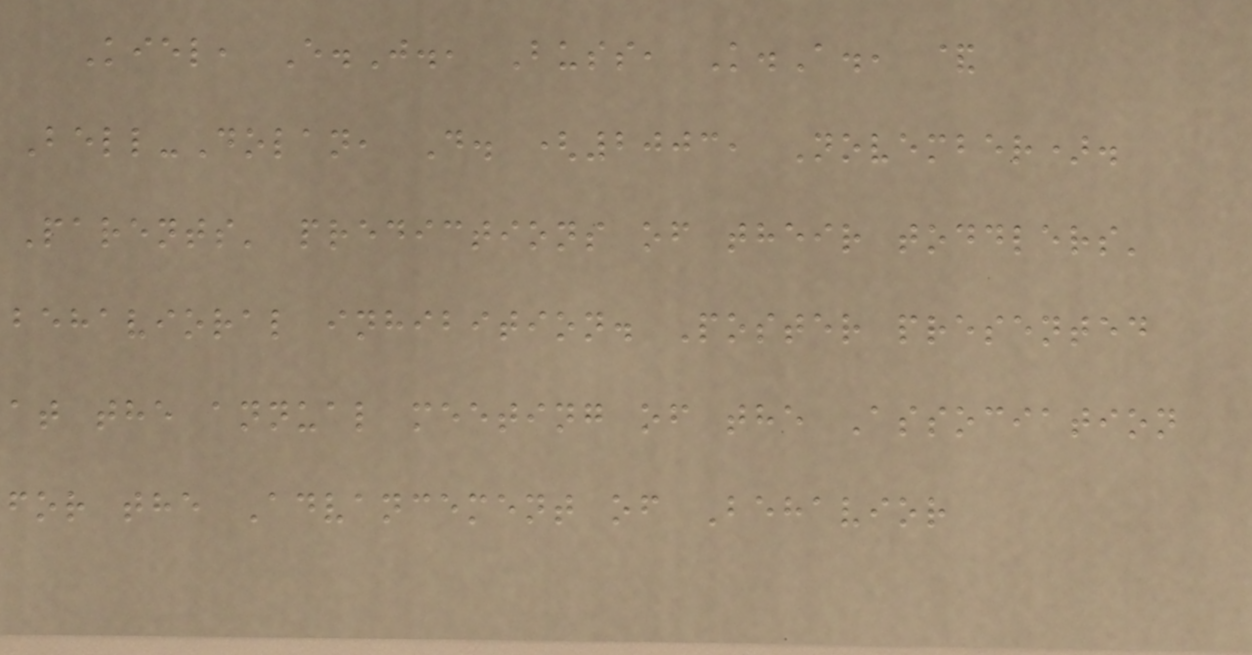Kiel, E.J., Buss, K.A., &
Bell-Dolan, D. (2003, November).
Parents' predictions of their toddlers'
behavioral inhibition. Poster presented
at the annual meeting of the Association
for the Advancement of Behavior
